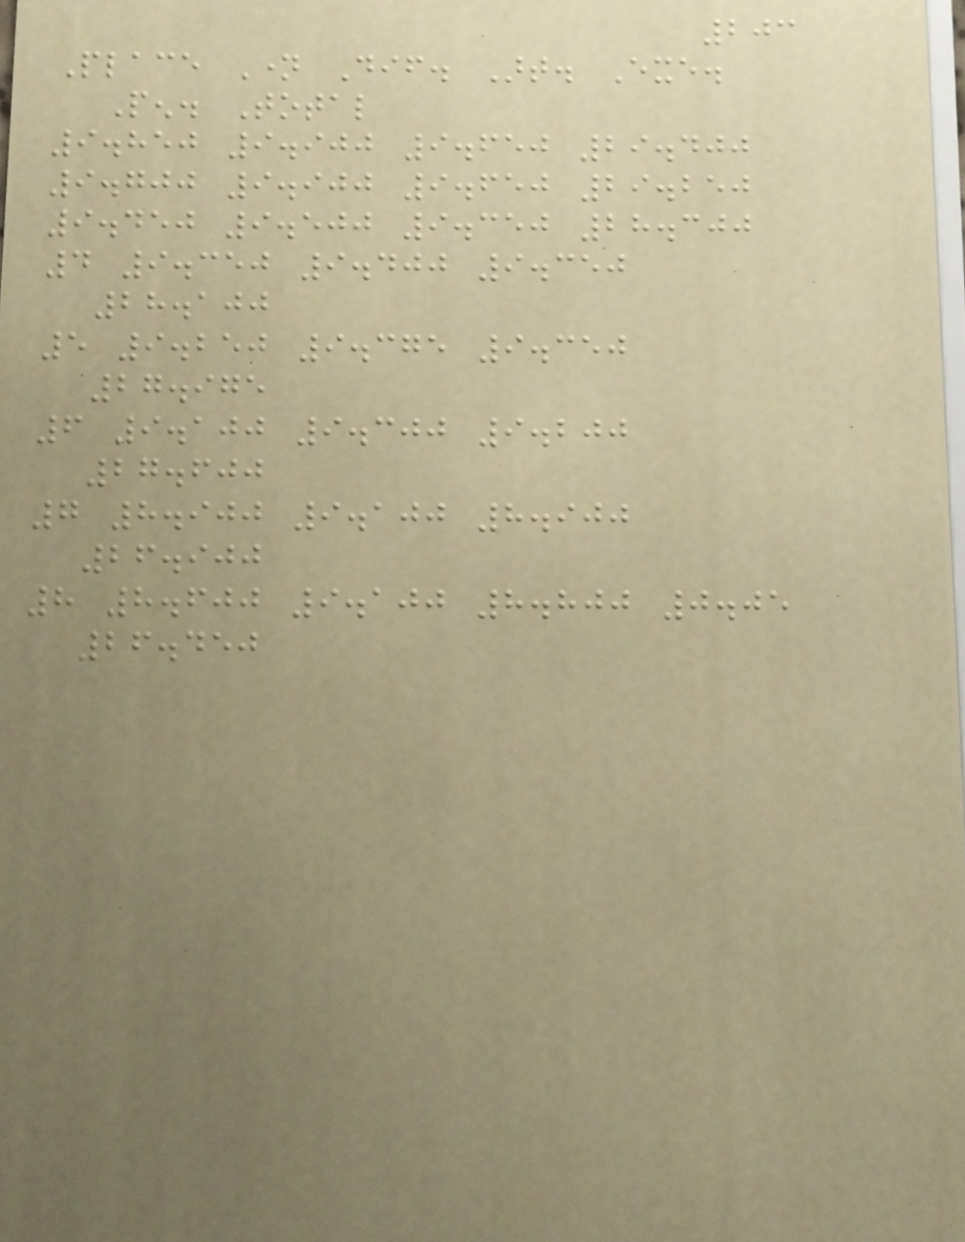203
Place Name Dif. Art. Exe.
Pen. Total
9.850 9.900 9.650 29.400
9.700 9.900 9.650 29.250
9.450 9.500 9.350 28.300
4 9.350 9.400 9.350
28.100
5 9.250 9.375 9.350
27.975
6 9.100 9.300 9.200
27.600
7 8.900 9.100 8.900
26.900
8 8.600 9.100 8.800 0.05
26.450
